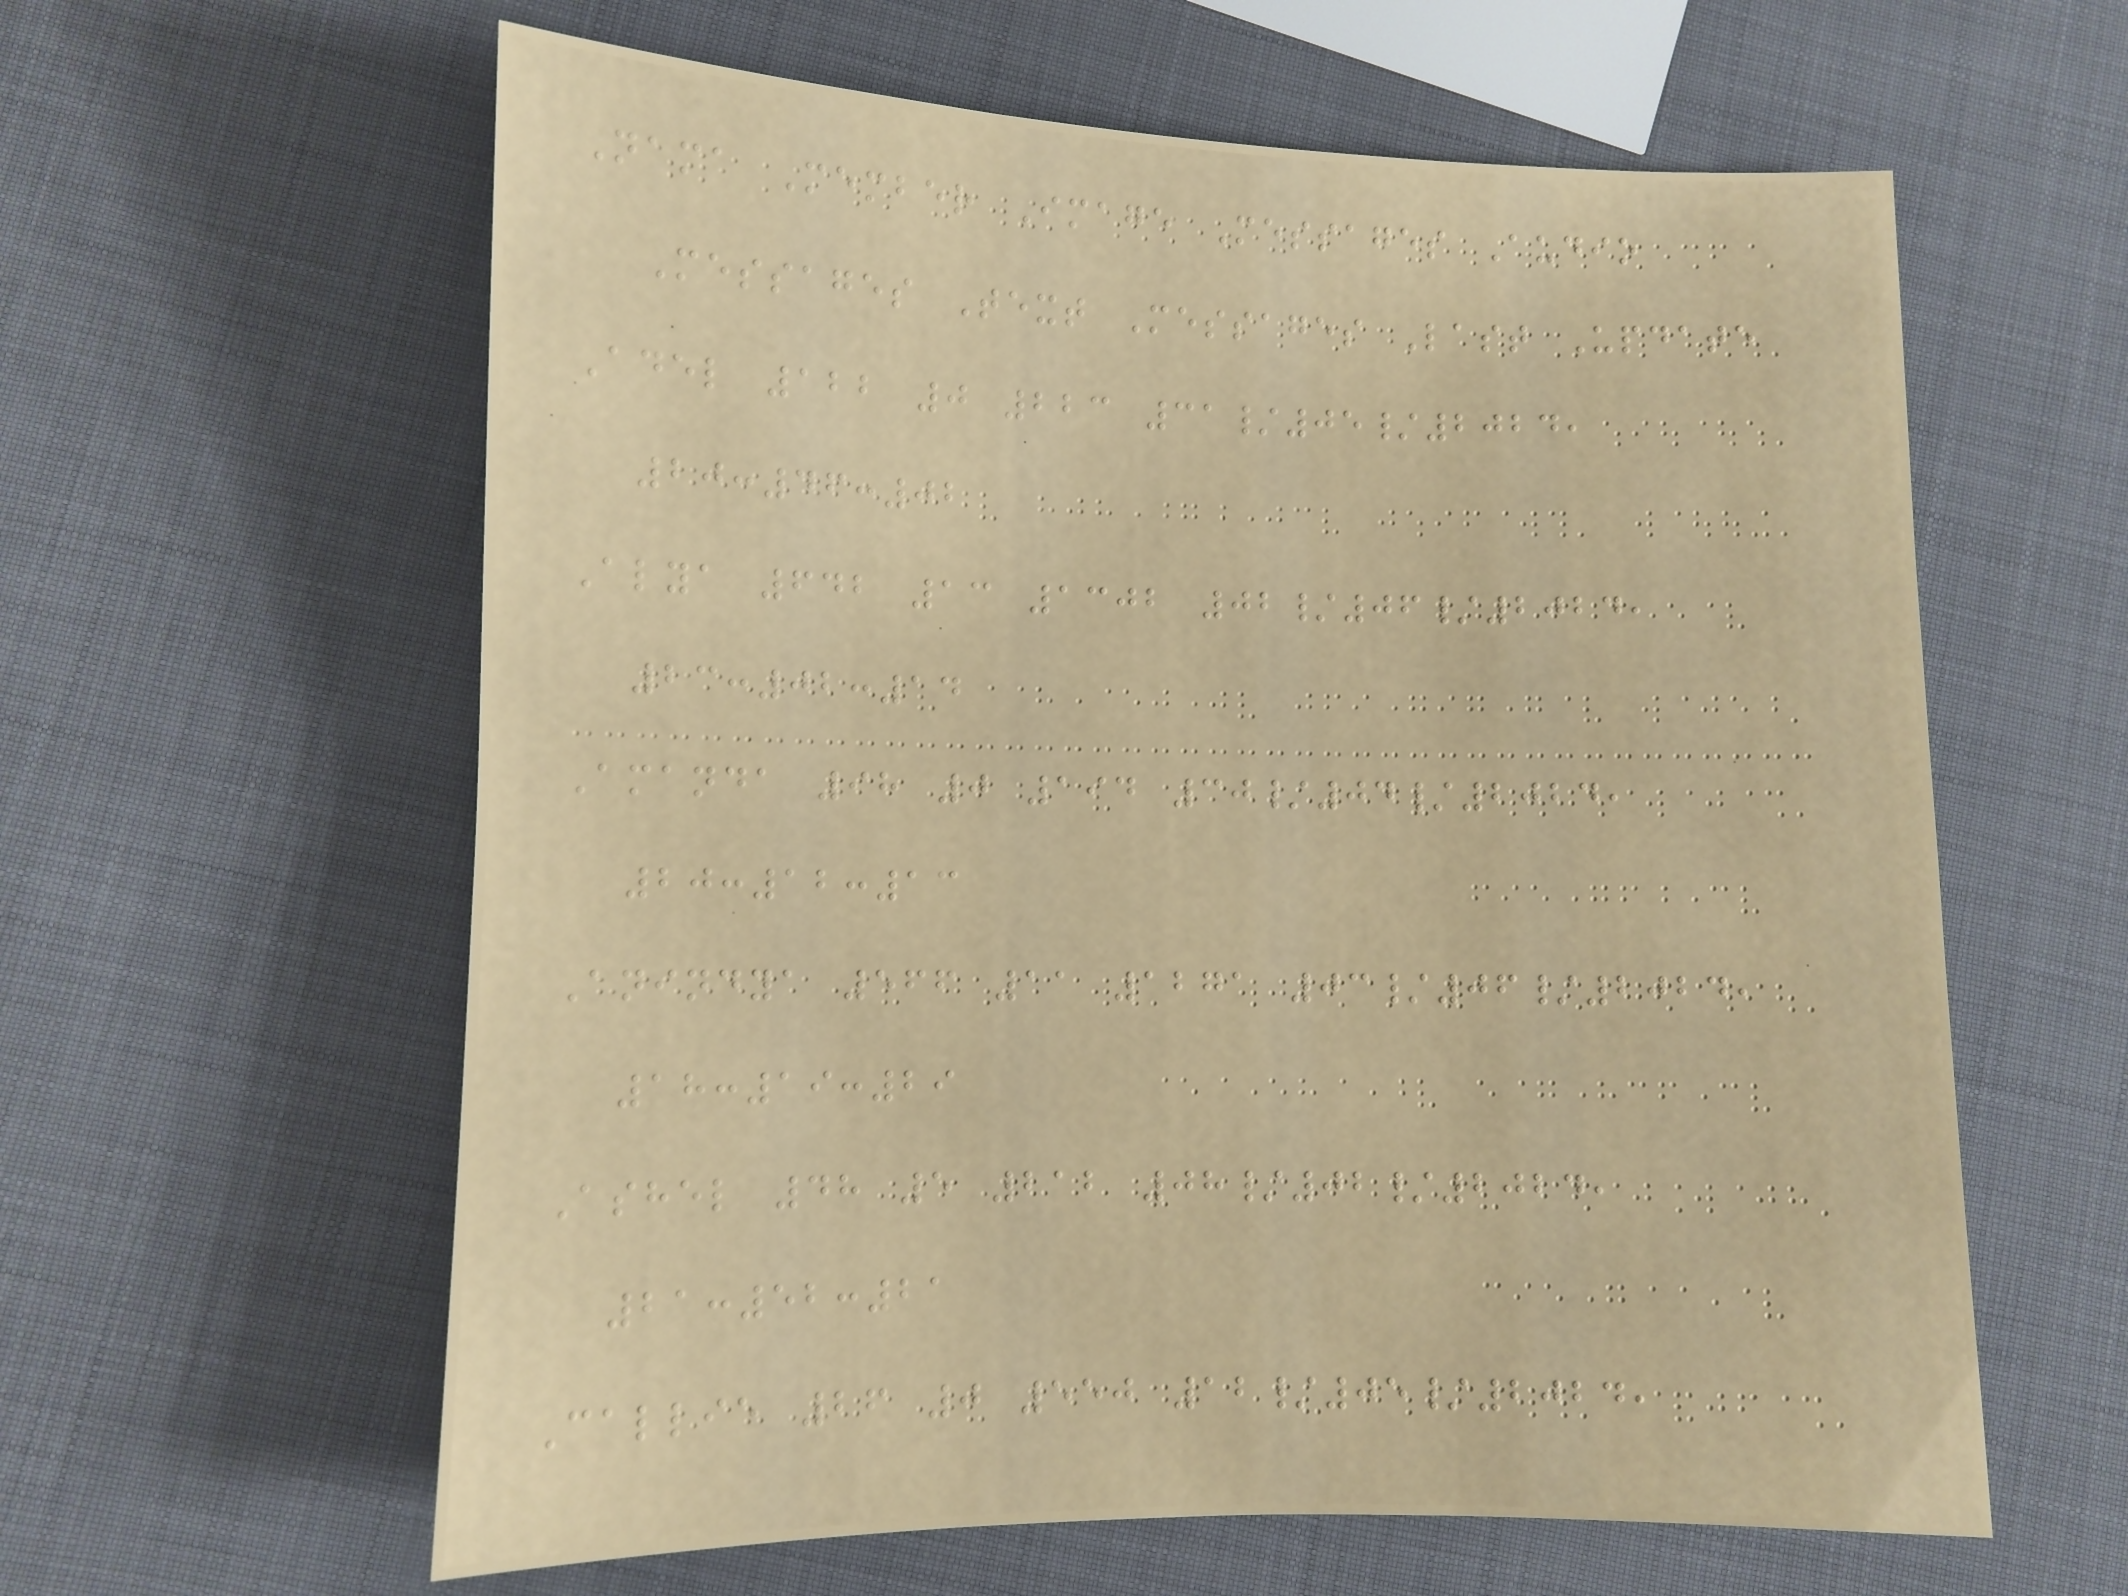Nama Member Image Messages Audio
Messages Text Messages Last Update
Adel 122 0 223 31/05/2024,
20:46:02
Alya 642 13 1302 02/06/2024,
23:02:14
Amanda 98 0 194 30/04/2024,
20:12:13
Anindya 566 11 1271 03/06/2024,
18:19:29
Ashel 48 5 212 08/02/2024,
21:52:21
Callie 26 0 550 12/05/2024,
